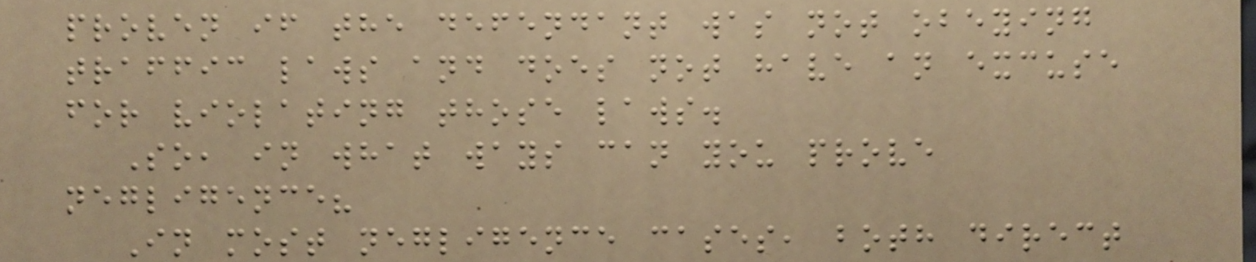proven if the defendant was not obeying
traffic laws and does not have an excuse
for violating those laws.
So, in what ways can you prove
negligence?
In most negligence cases, both direct
